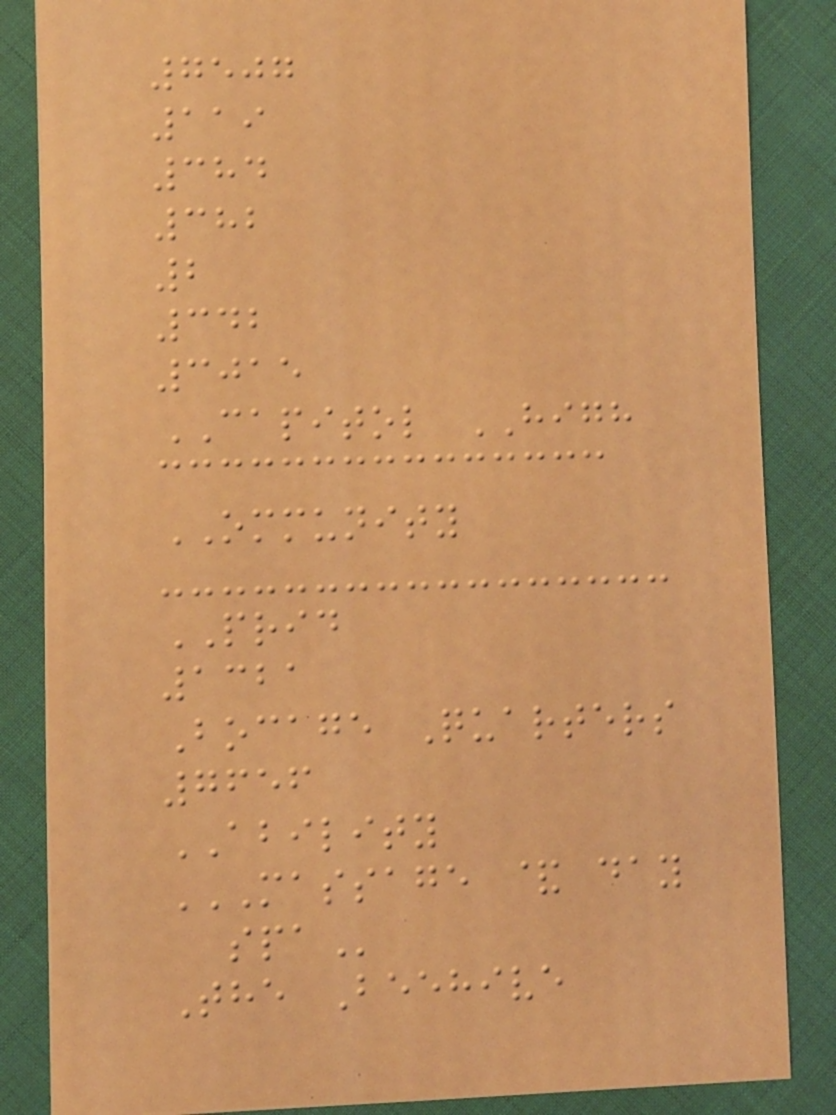7507
119
384
382
2
342
3015
CAPITOL HIGH
OMMUNITY
PRID
1321
Bocage Quarters
7656
ABILITY
MASSAGE & DAY
SPA
The Beehive
